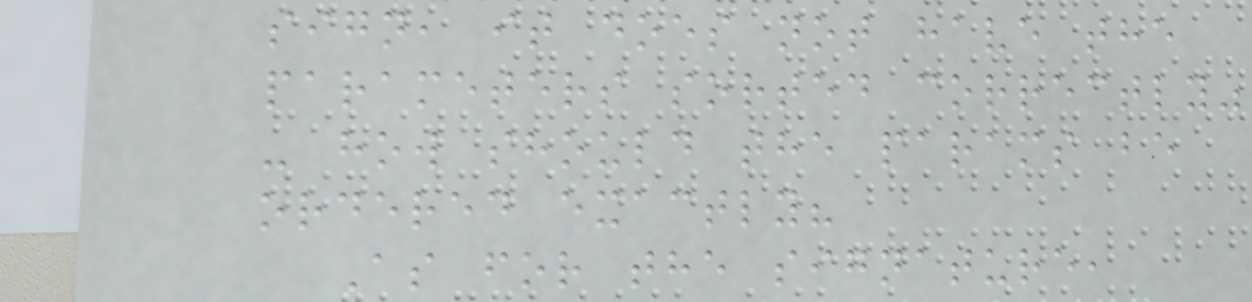sign, it does not have the
parameters sorted correctly"
- how should the params be
ordered exactly?
As for the signature,
